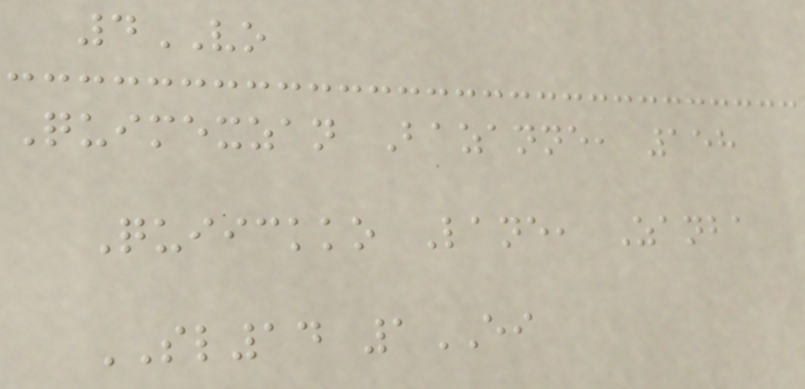4VO
Quimexzan Bazanne, 158
Quiickko Lane, Zanba
SL14 1EI
